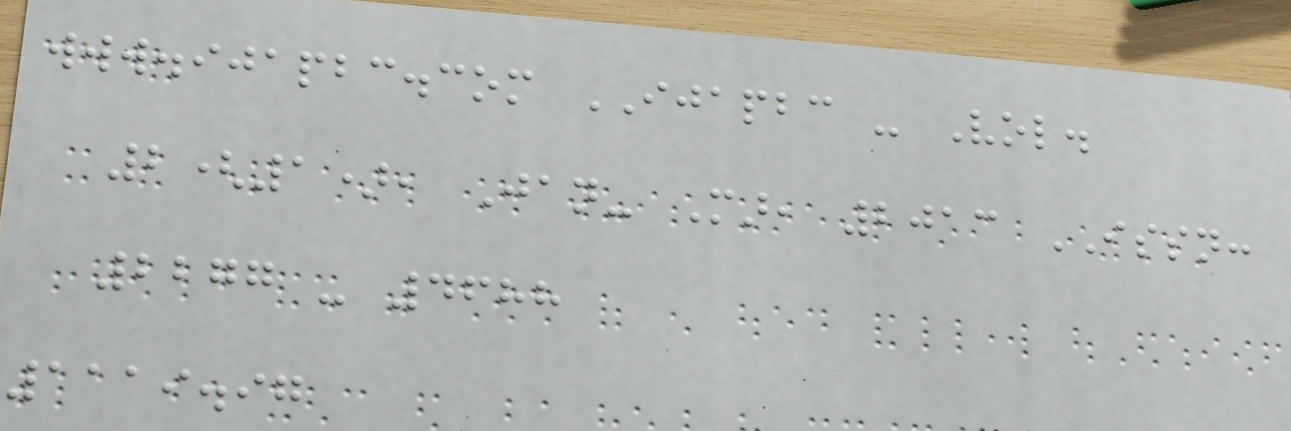www.ijapbc.com IJAPBC - Vol.
2(1), Jan- Mar, 2013 ISSN:
2277 - 4688
1119.97
